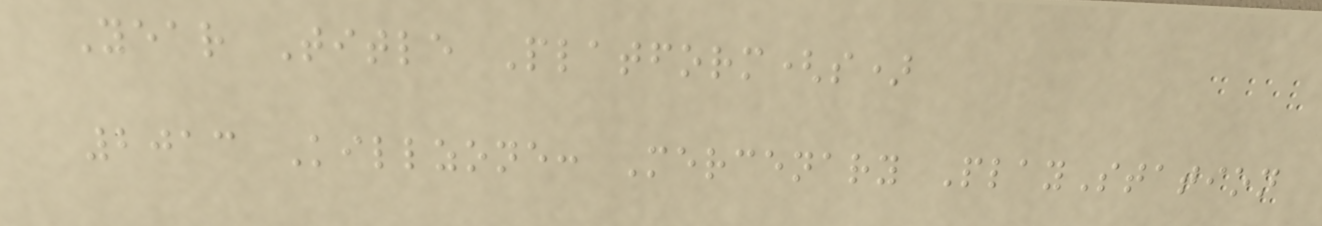Year Title Platform(s)
2013 Killzone: Mercenary PlayStation
